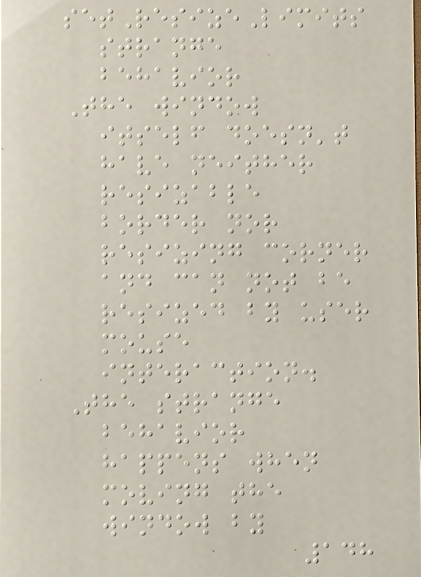setResizeLimits
strange
behavior
The window
itself doesn't
have neither
resizable
border nor
resizing corner
and can not be
resized by user
mouse
interaction.
The strange
behavior
happens when
moving the
window by
148
